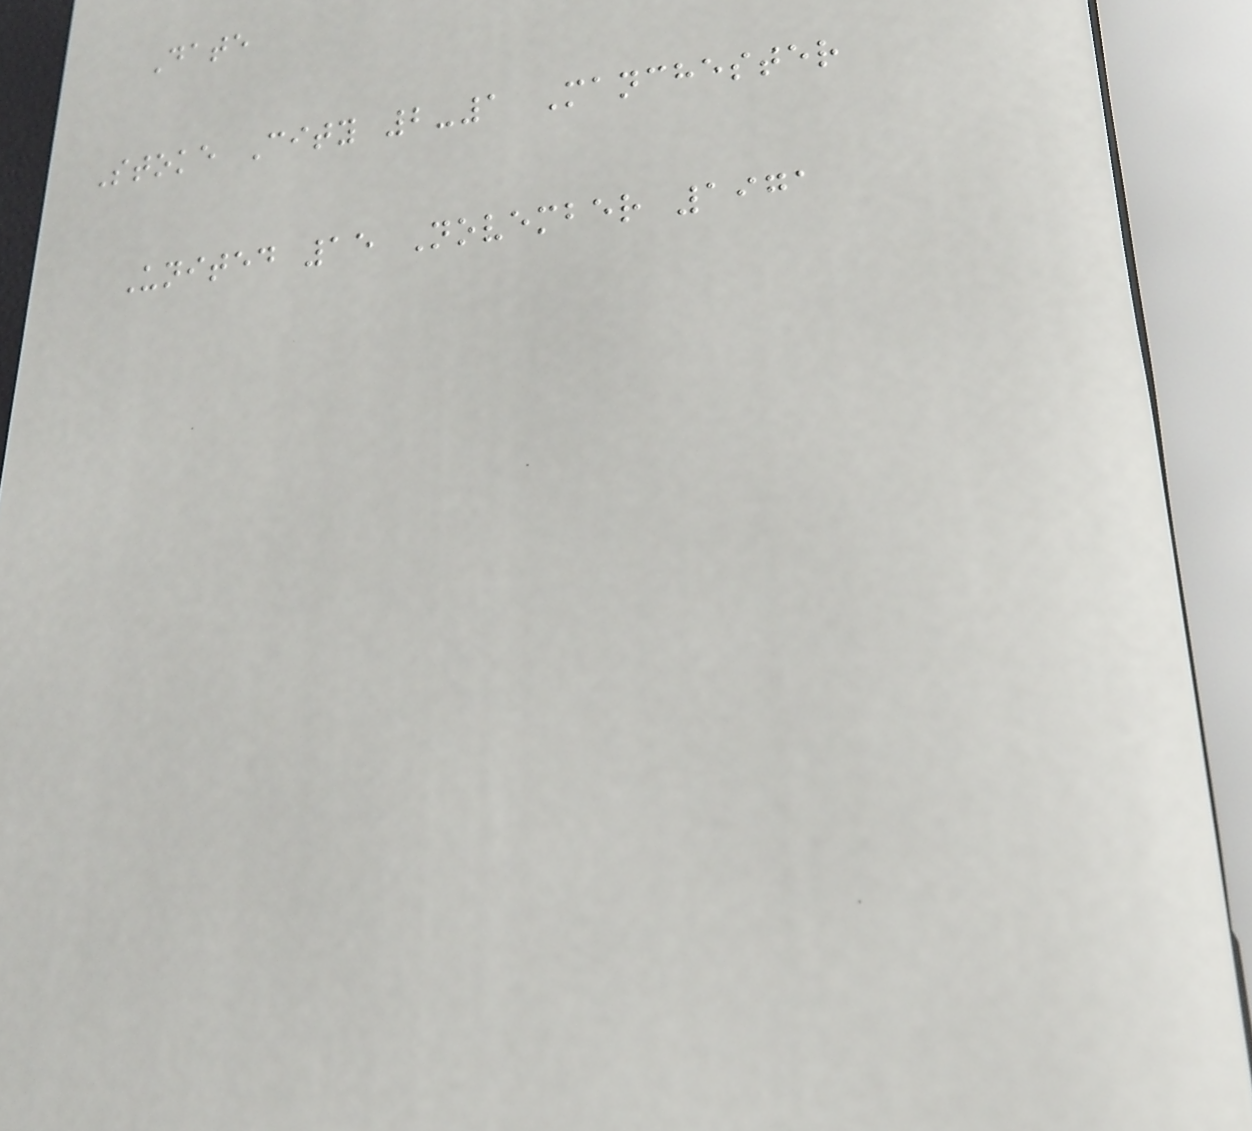Date
Stoke City 2-1 Manchester
United 15 November 1971
